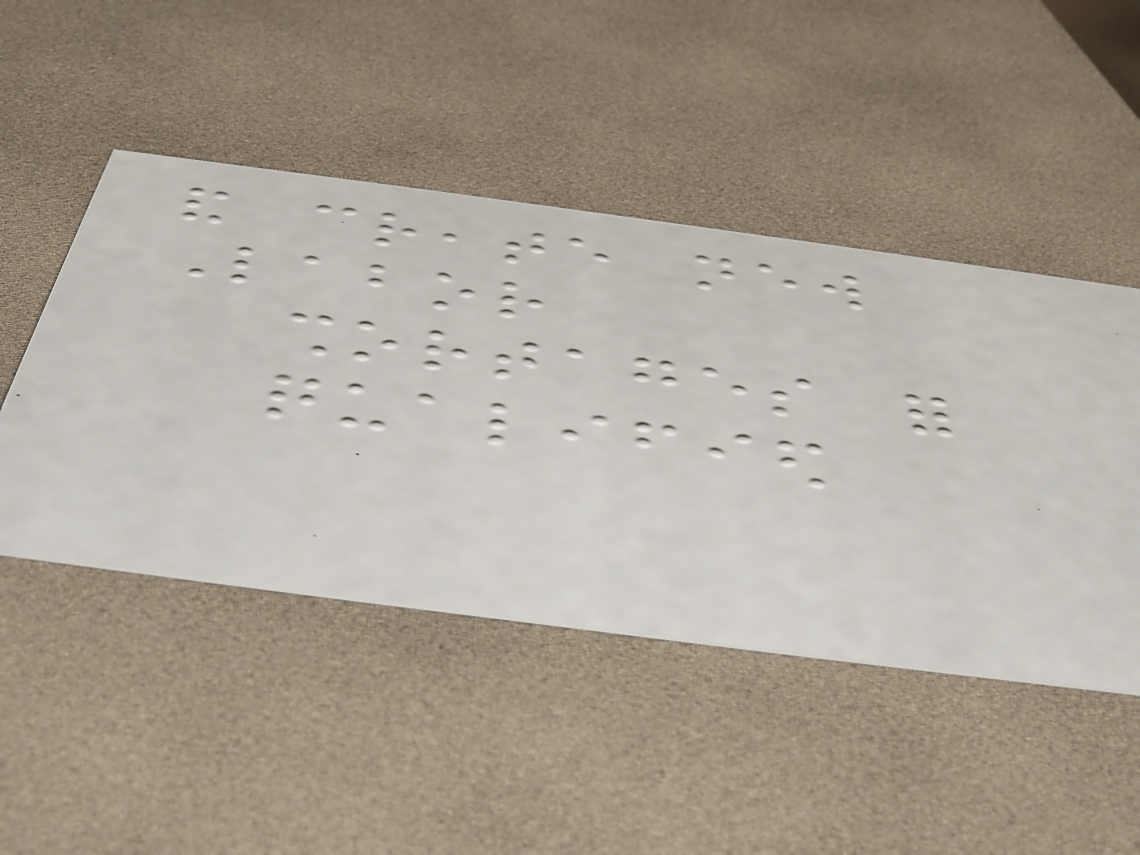and create new
Labor
shortages for
qualified
